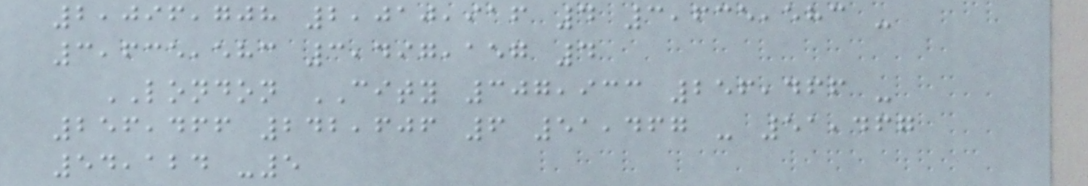2,096,708 2,010,916 4 3,635,583 -
3,635,583 3,497,157 4
LONDON CITY 307,933 256,466 -
256,466 242,606 6 51,467 - 51,467
54,124 -5
